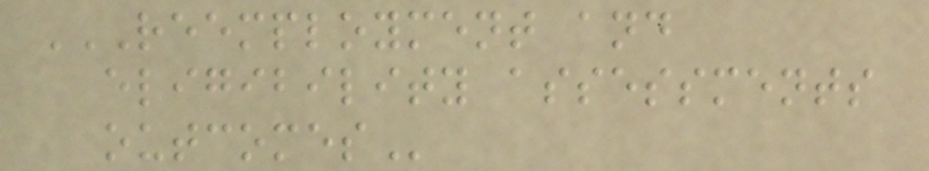REEMPLOYMENT AND
ELIGIBILITY ASSESSMENTS
OUTCOMES
